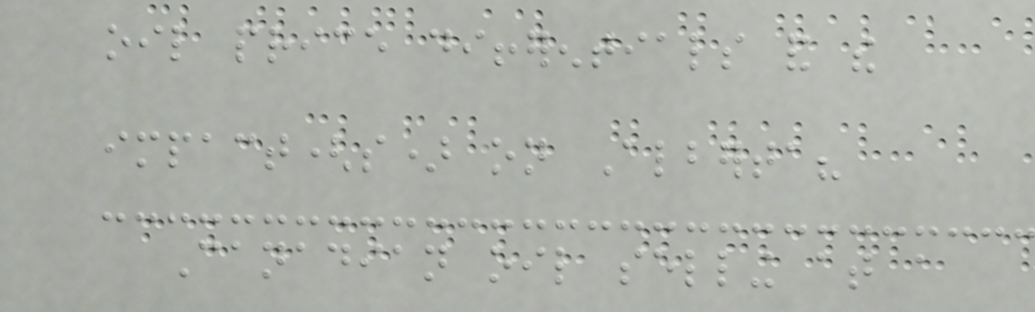oil price differentials and the
impact(s) on Alberta?
Canadian oil selling at a
